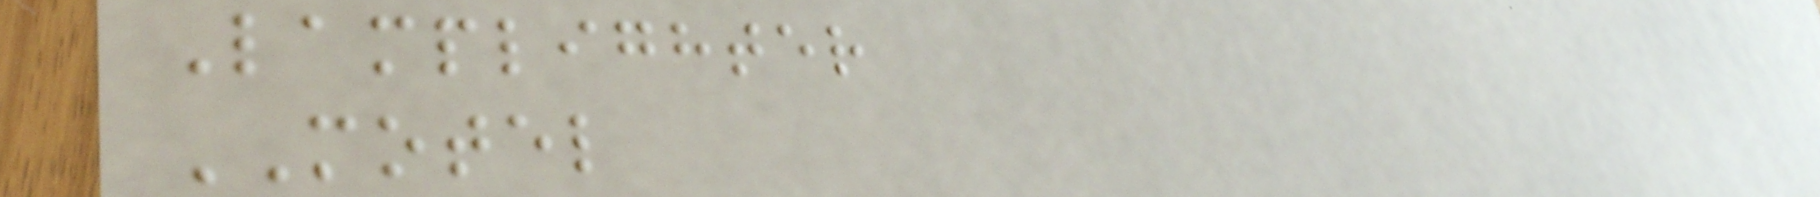Lamplighter
MOTEL
